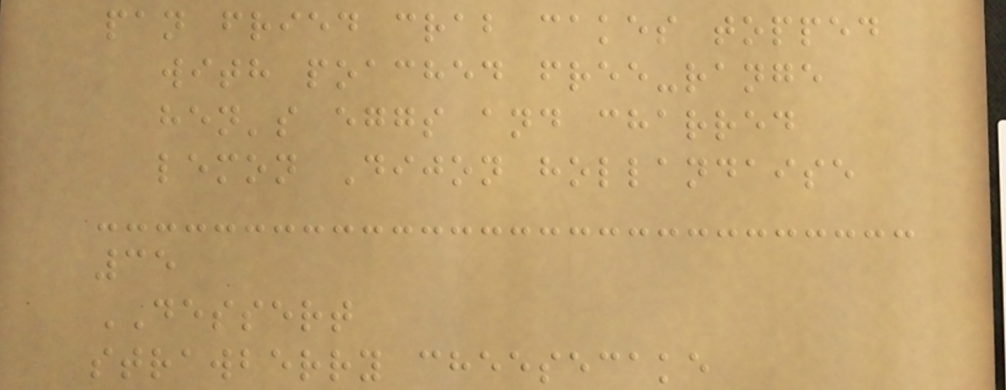pan fried crab cakes topped
with poached free-range
hen's eggs and charred
lemon Dijon hollandaise
35
DESSERT
strawberry cheesecake
